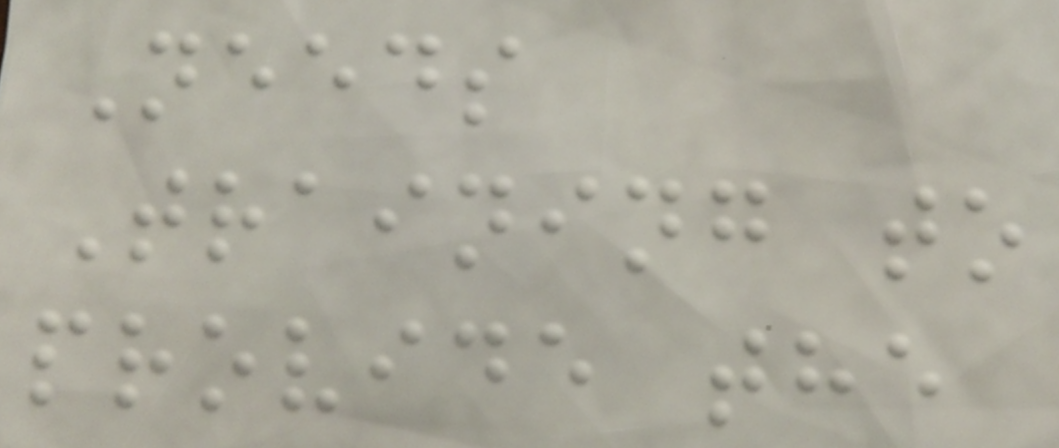Needs
Training to
provide the
